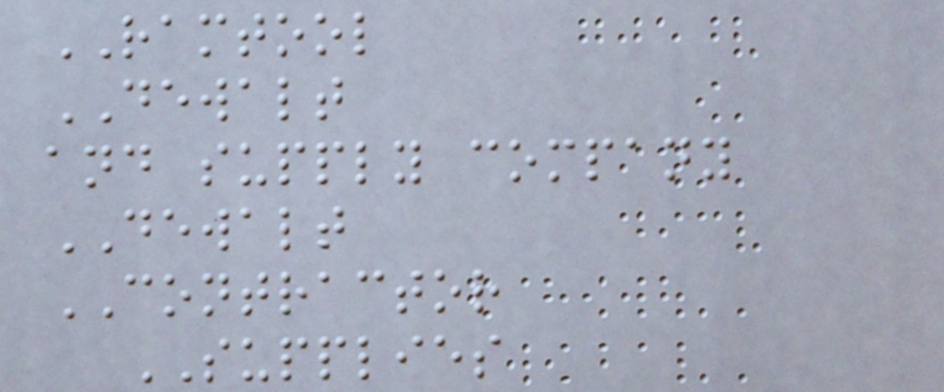RAMTOOL
DEWALT
and supply company
DEWALT
CONTRACTOR
SUPPLIES
